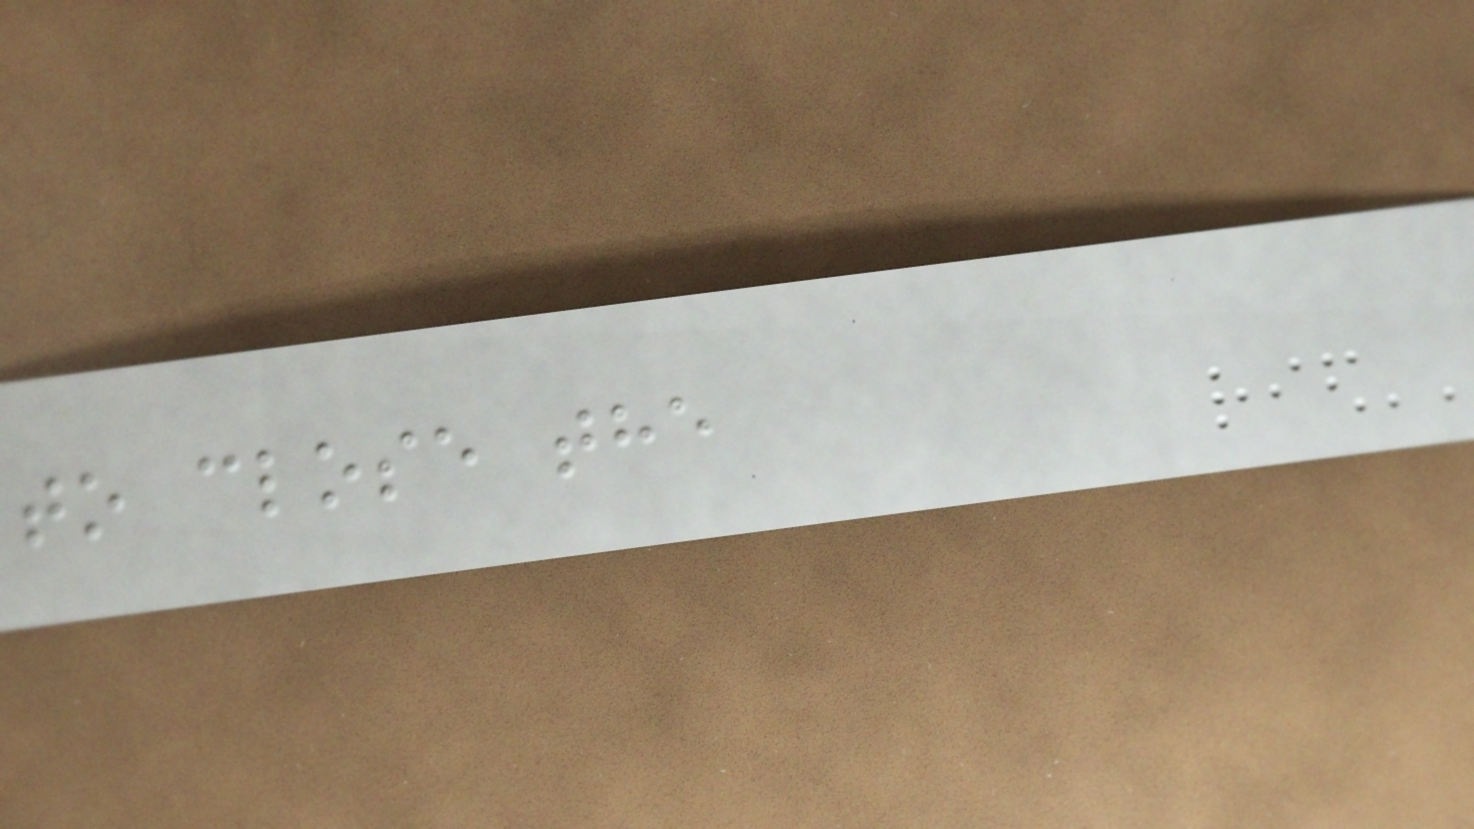to close the
